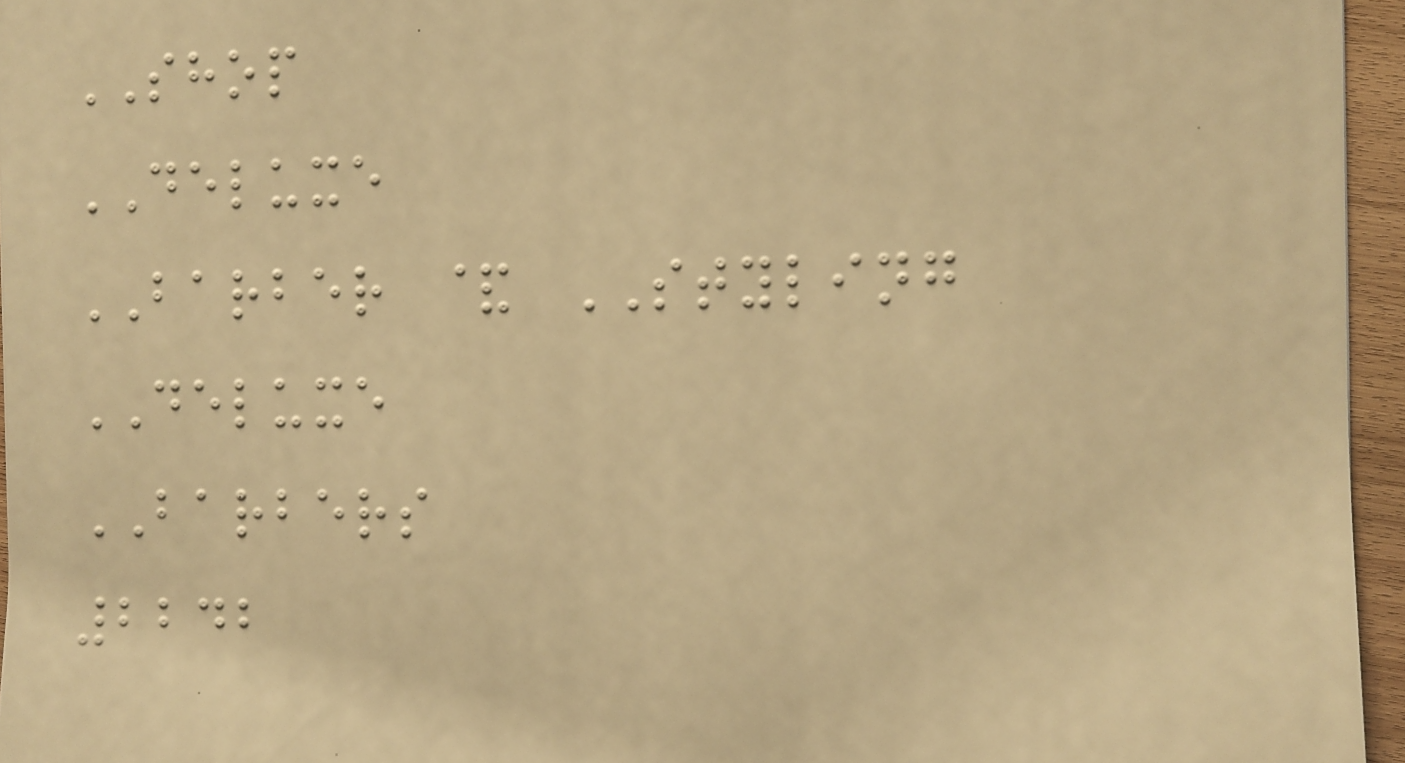SHOP
DELUXE
BARBER & STYLING
DELUXE
BARBERS
2242
